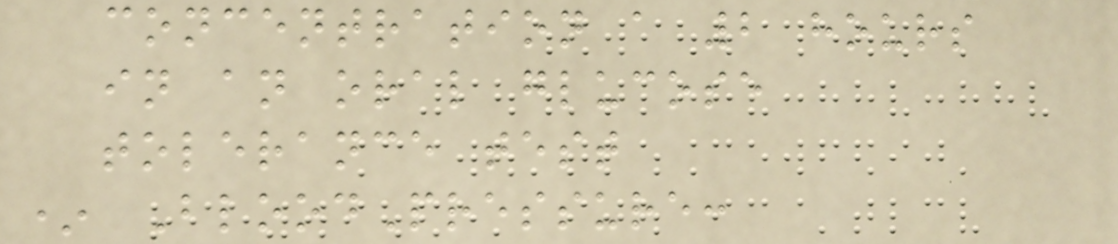concentration a 2 hours
in an oral glucose
tolerance test
* BloodPressure:
